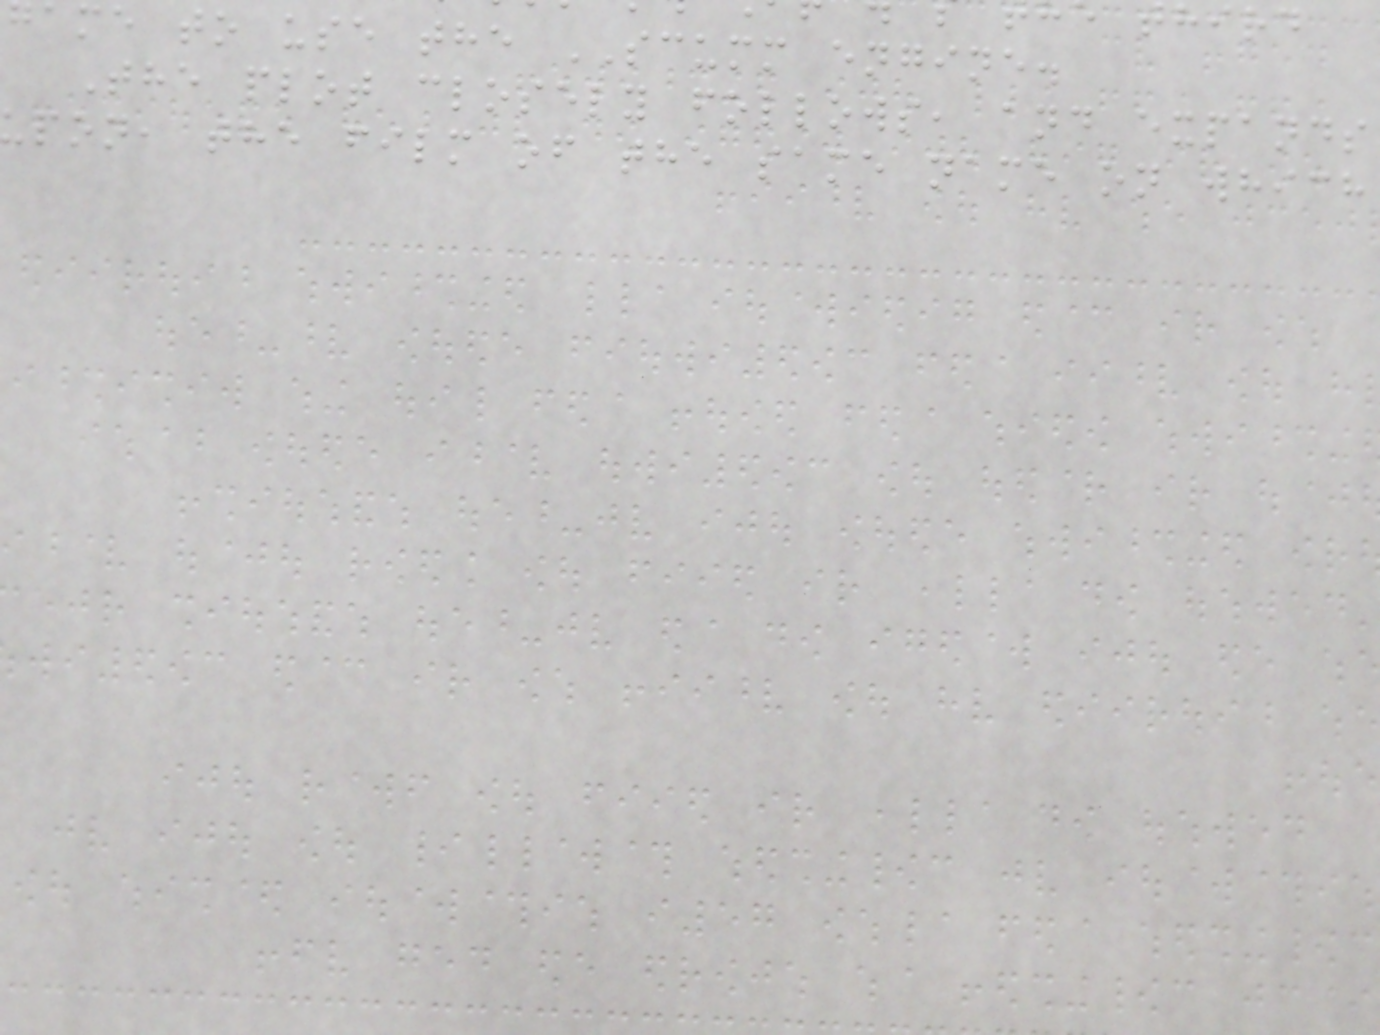ame to use the SCUMM engine.
The plot closely follows, and expands
pon, the film of the same name on which
